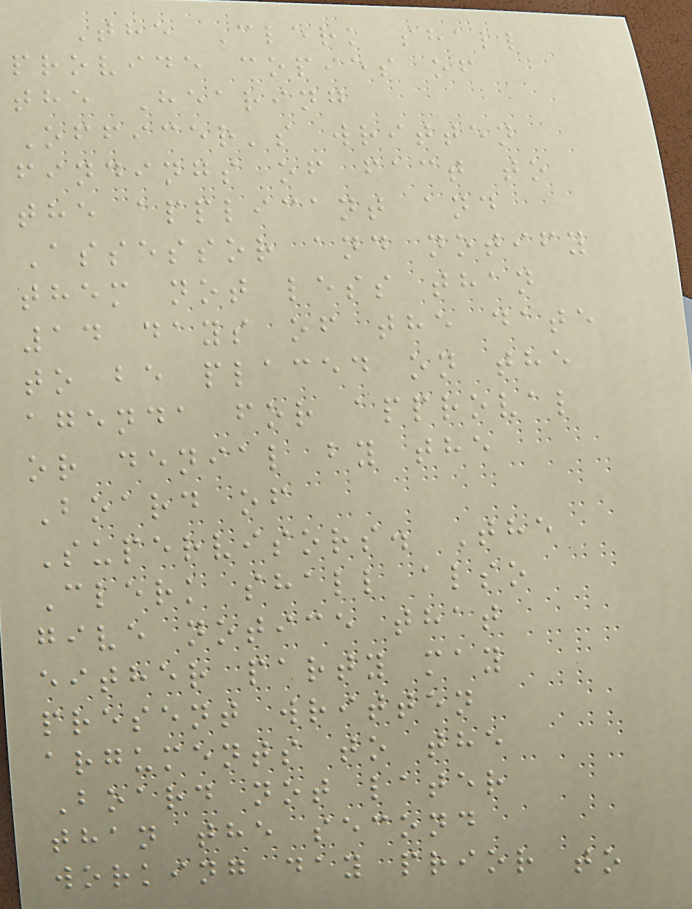The Clerk shall
provide copies of
the Hearing
Officer's written
findings of fact to
the applicant and
Assessor and notify
them not less than
14 days of the date
to be placed on the
agenda for approval
or denial by the
Board of
Supervisors. The
Clerk shall also
give notice that
either party may
present written
arguments to the
Board not later
than the second
working day prior to
